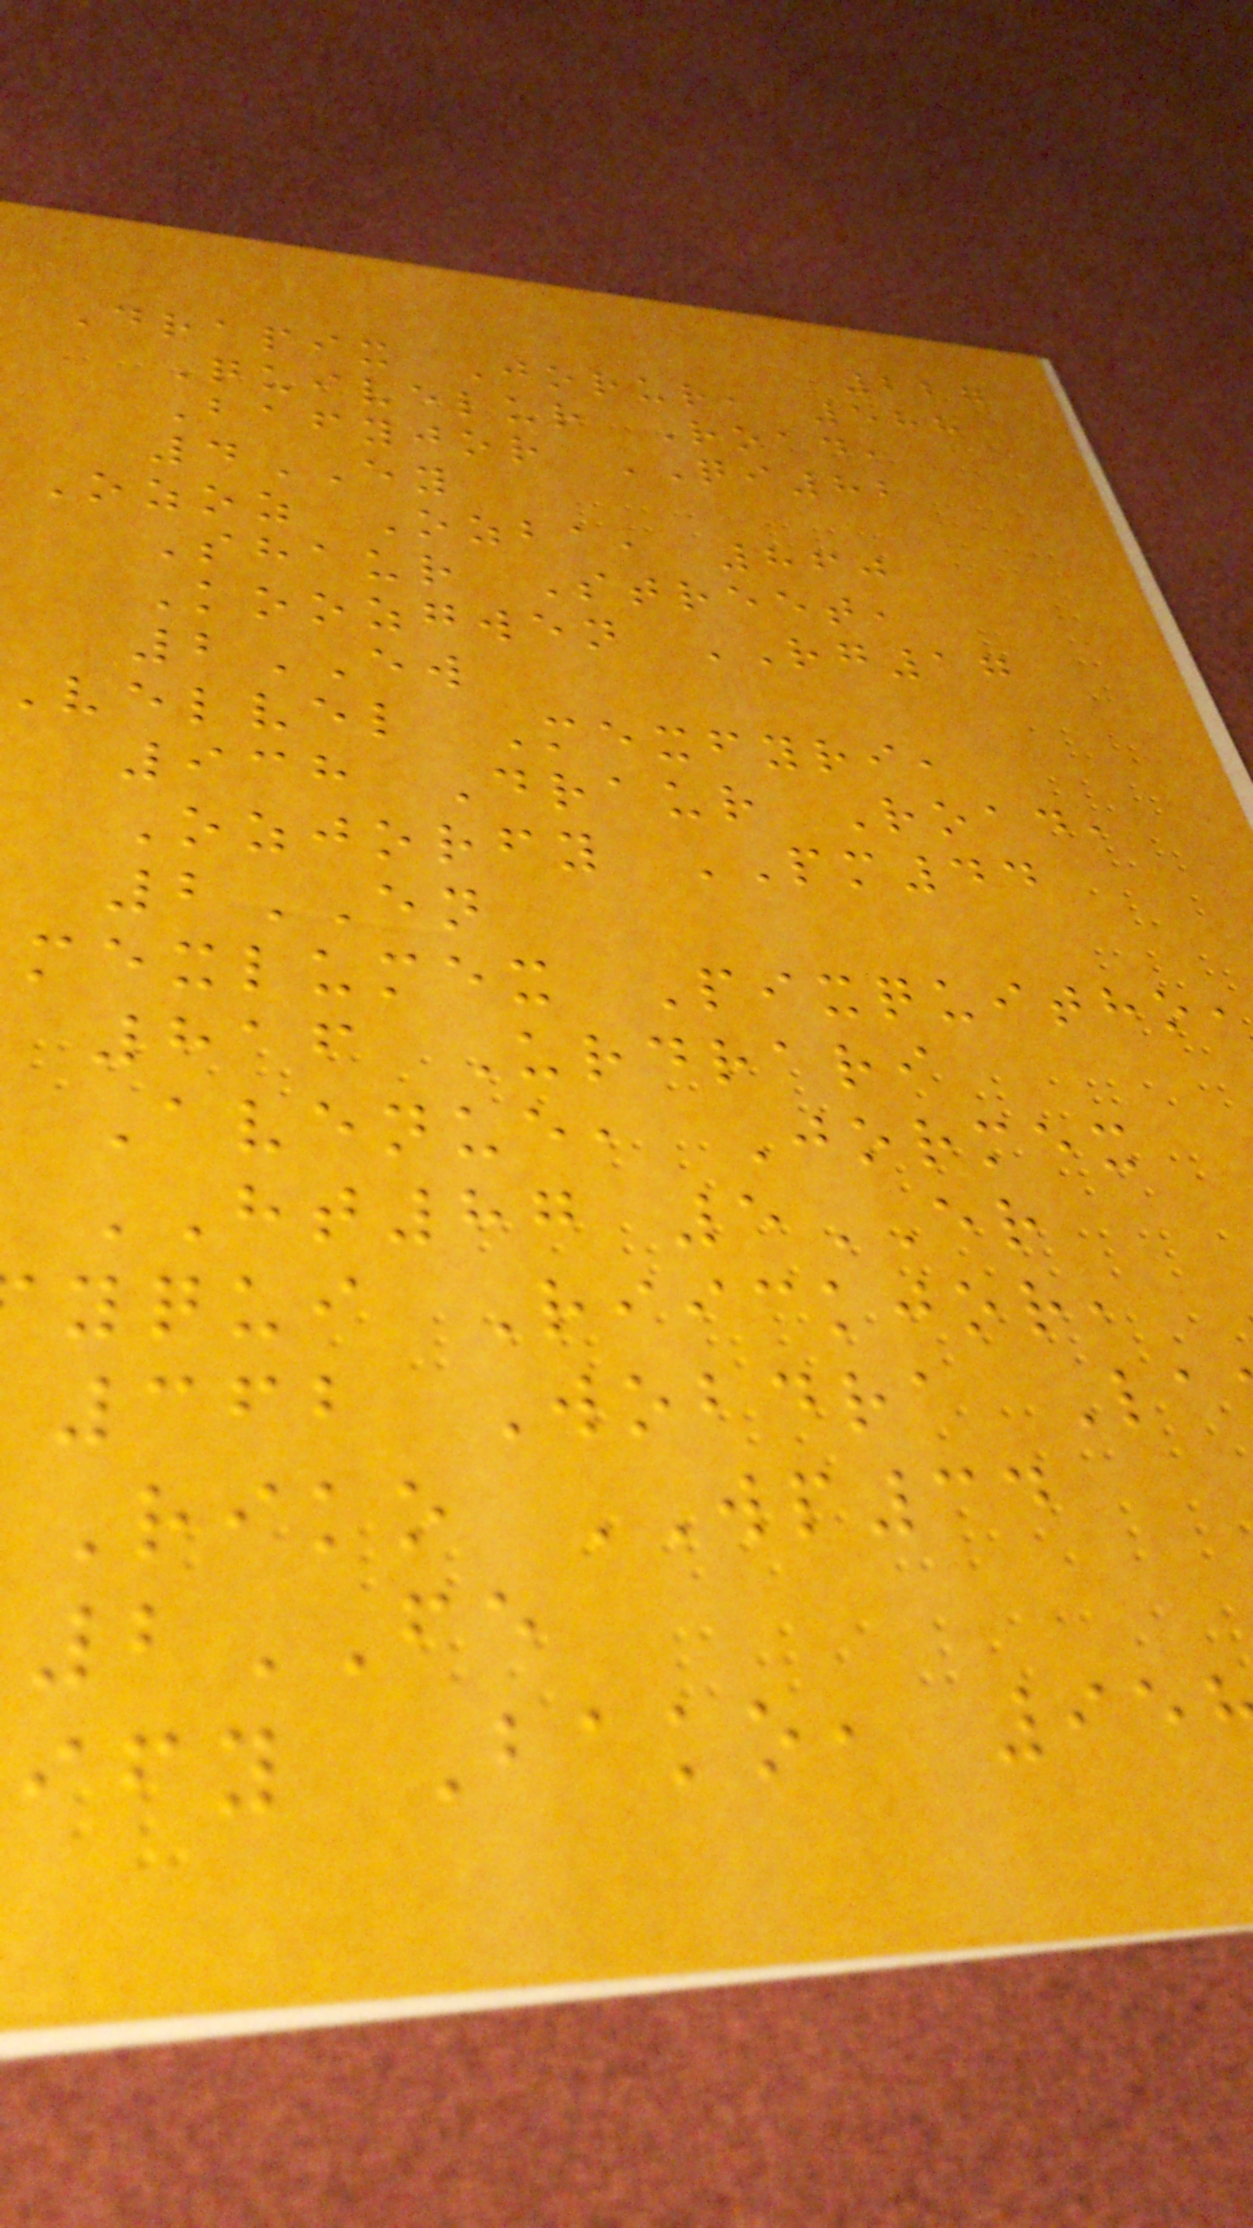227
Drapix Jorur, 588
Quivelur Road,
Bafyjor QI82
4EY
Ozoz Ozba, 860
Shaur Street,
Koozgwen RG17
2EW
velvel Mexfyri,
938 Draur Road,
Ozjorfy PM44
2EN
mexlumex Pixquitho,
816 Urdrari
Avenue, Jormex
HT87 5ER
yqui Riickjor,
362 Wobdra La
Riko WP34
2FE
ify Bako, 95
